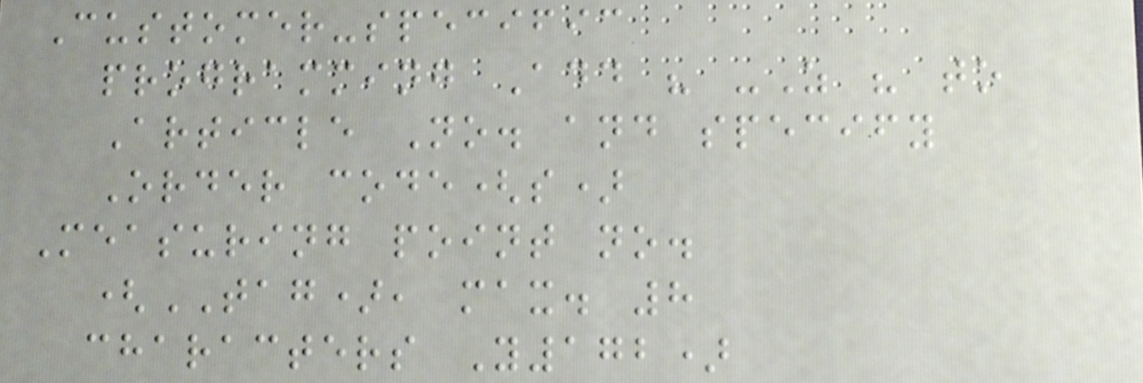Customer-specific
programming Add " -Z " to
Article No. and specify
Order code(s)
Measuring point no.
(TAG), max. 8
characters Y172)
